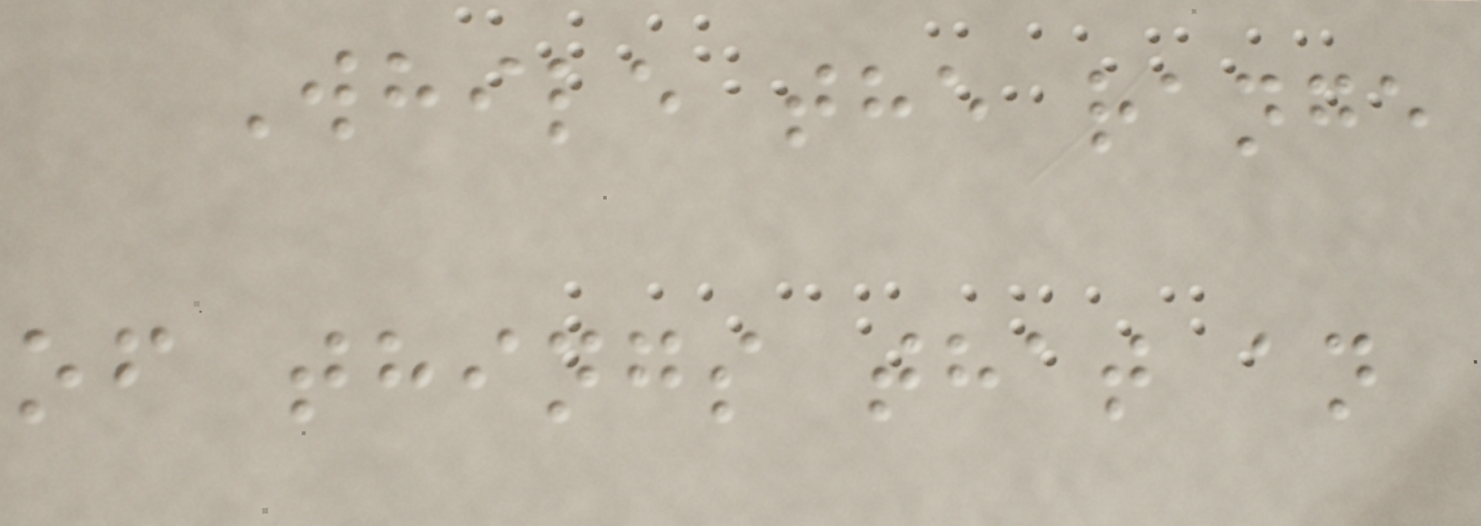While the range
of things that an
